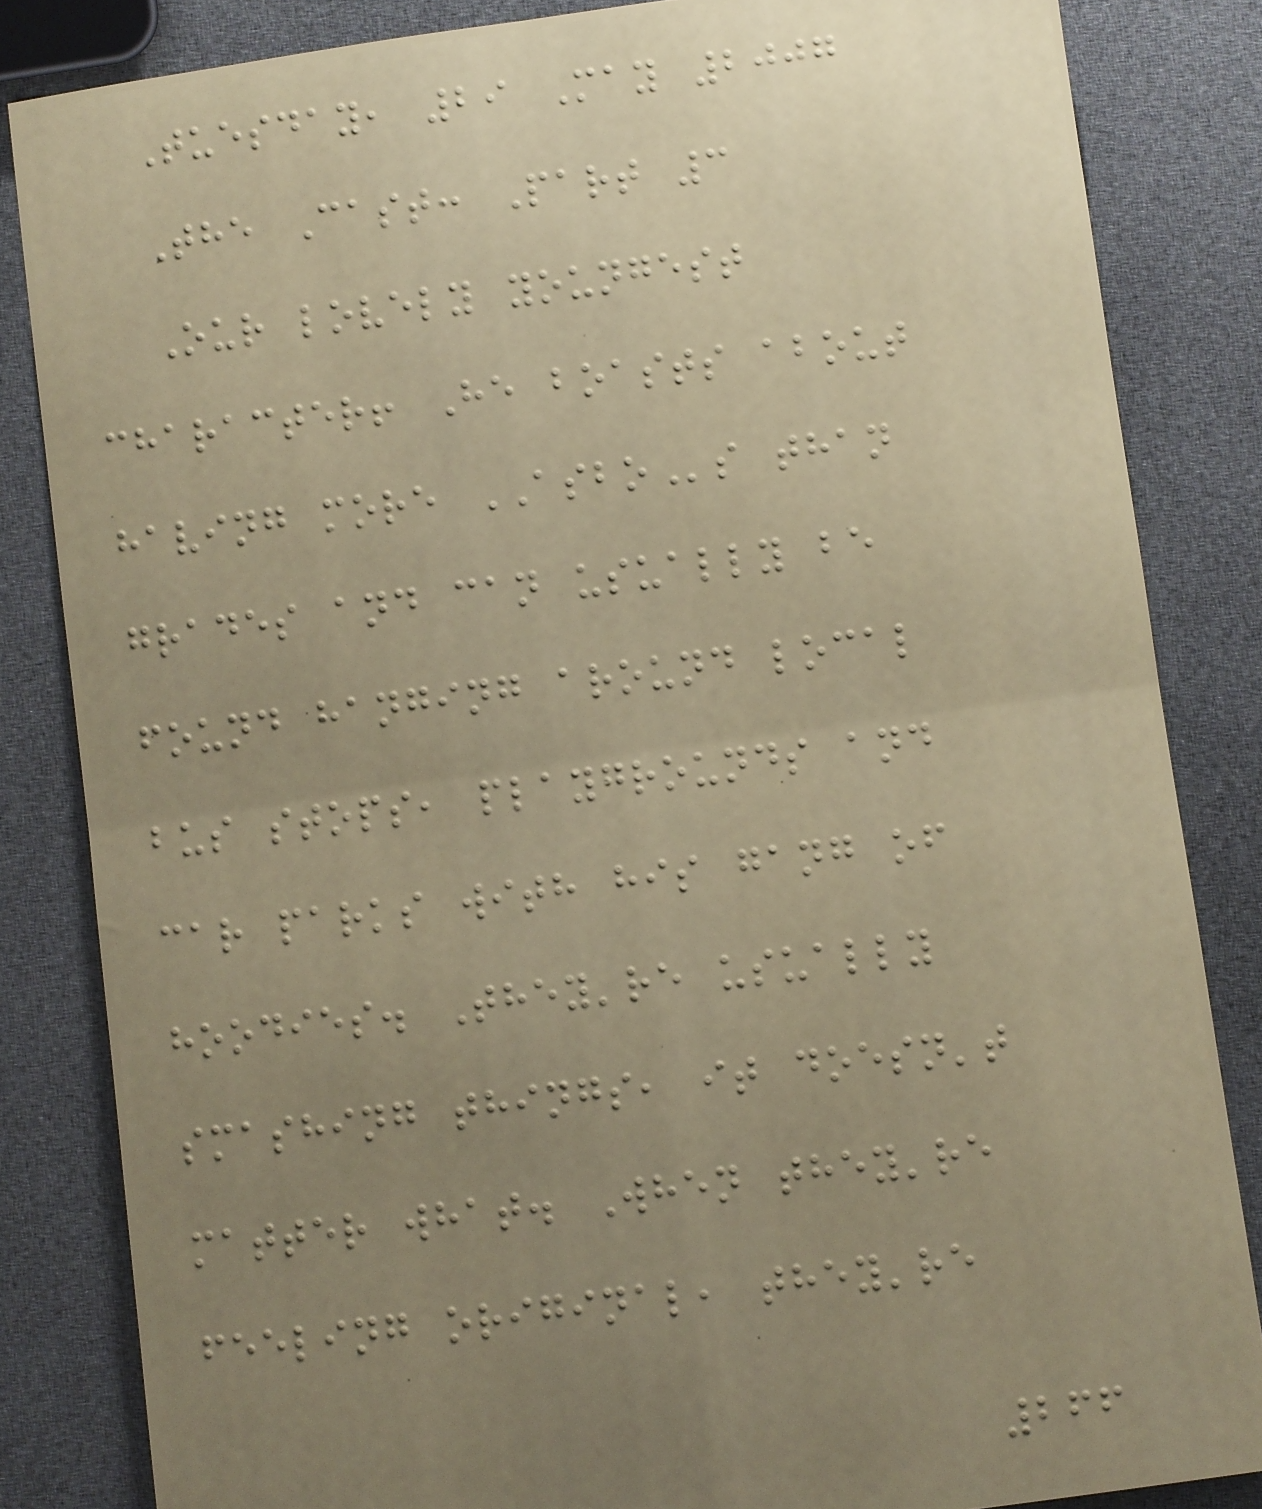Tuesday, 29 May 2007
The Cast: Part 3
Our lovely youngest
character! He boasts about
having more ASBOs than
grades and can usually be
found hanging around local
bus stops, playgrounds and
car parks with his gang of
hoodies. They're usually
smashing things, it doesn't
matter what. When they're
feeling original, they're
266
